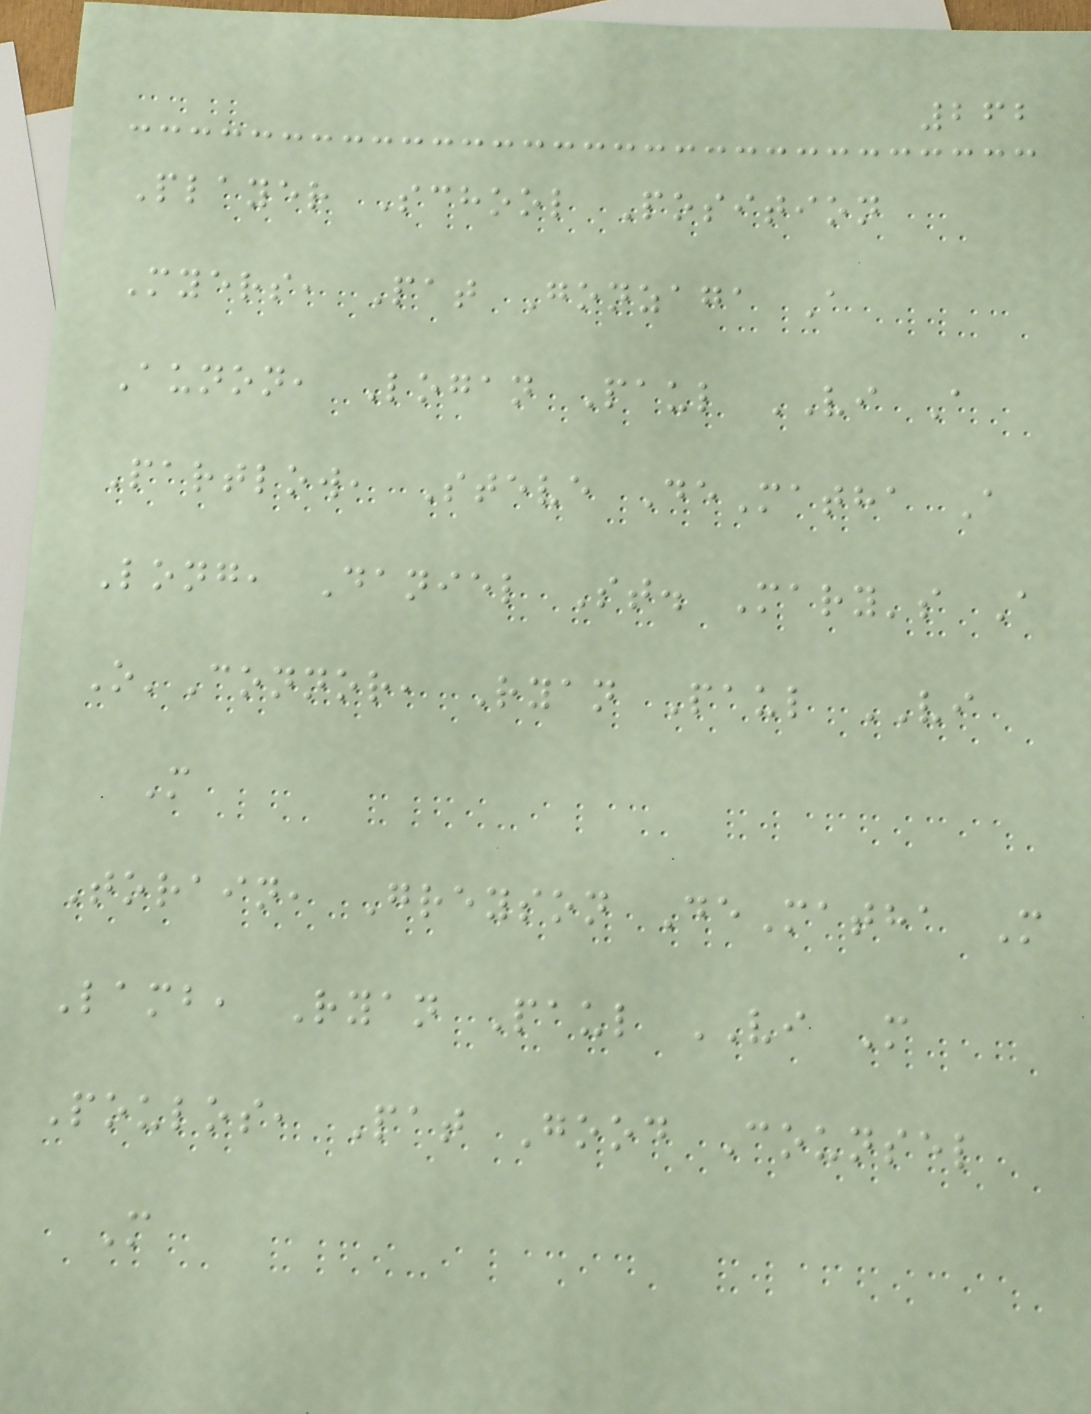262
Player School Position
Myers, Pat Gonzaga A
Aunon, Logan Paul VI A
Partlow, Steve DeMatha A
Long, Daniel St. Mary's A
O'Connor, Ryan Paul VI
M
Torain, Greyson DeMatha M
Lamb, Ryan Paul VI M
Poulos, Pat Good Counsel
M
